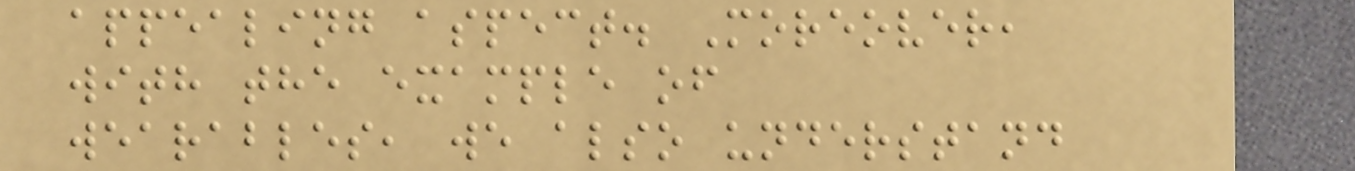appealing aspect. Moreover,
with the example of
wearables, we also understand
